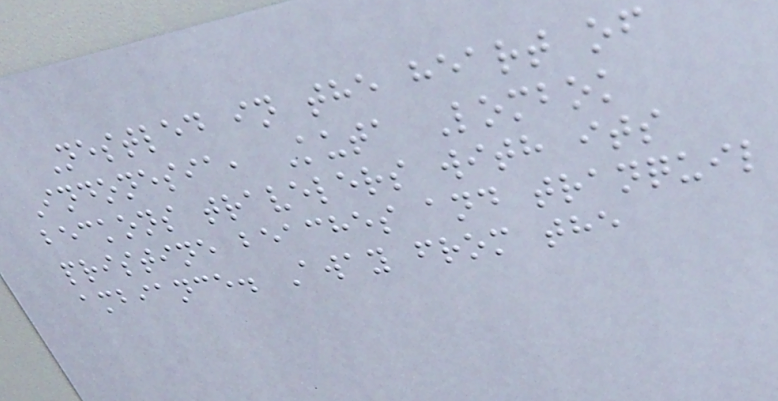Nestled in the heart of
Indonesia, Kuta Lombok
beckons travelers with its
pristine beaches and tranquil
ambiance. Away from the
